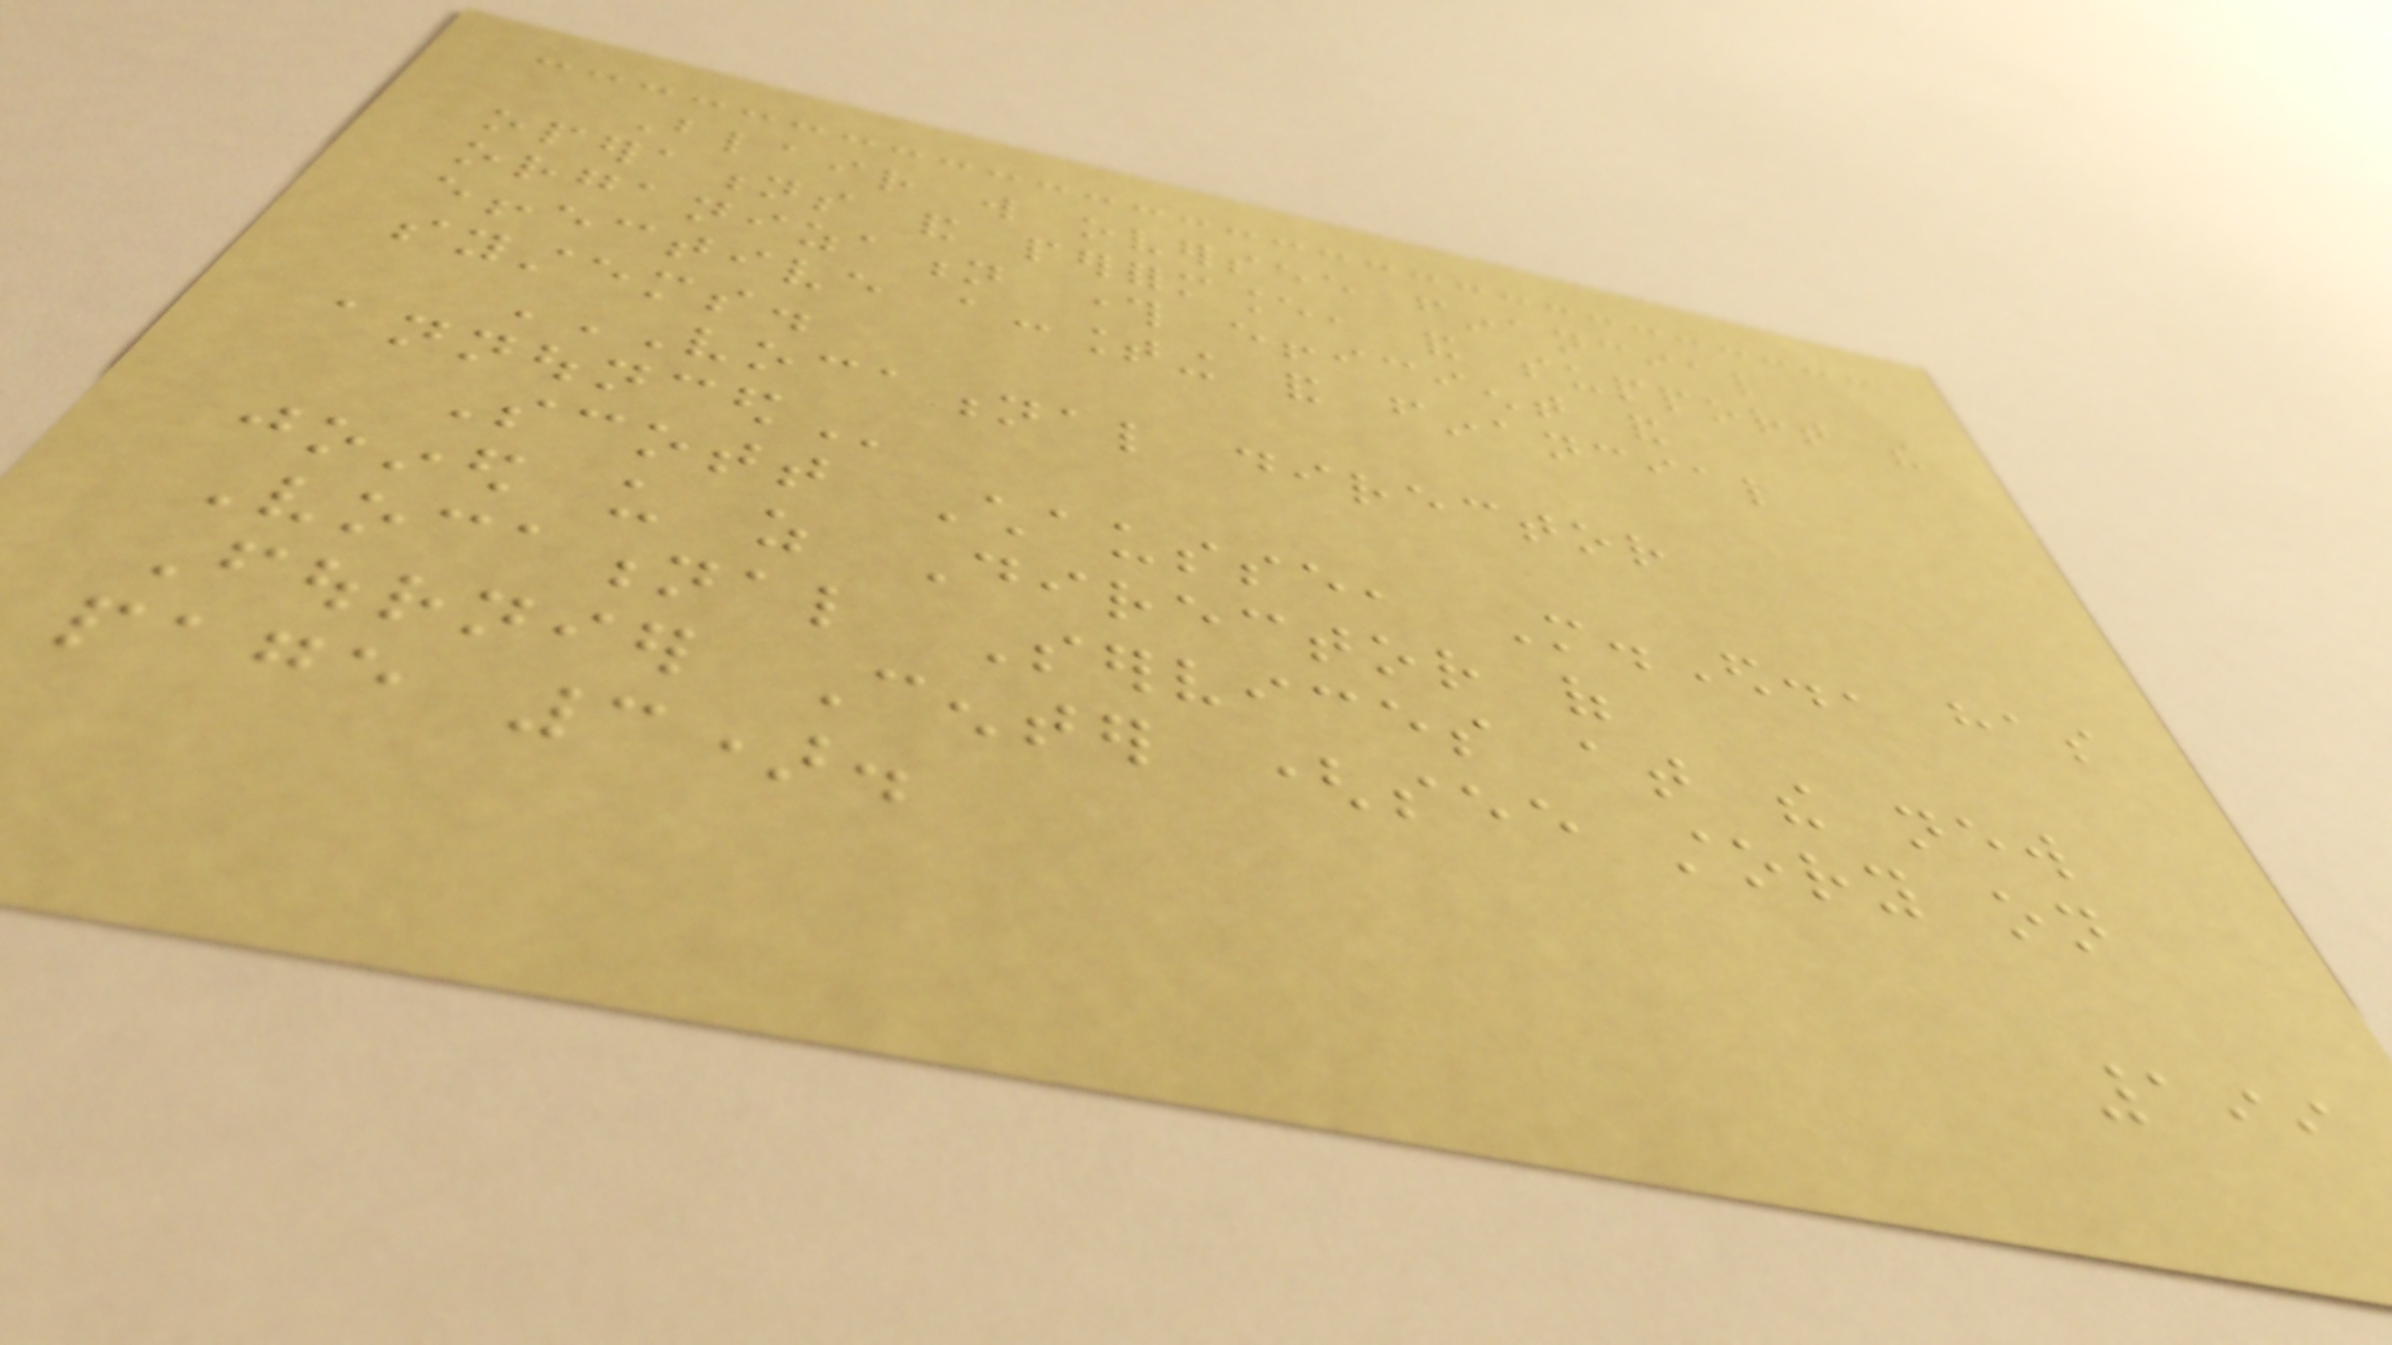Blair will oversee financial
operations and performance, and support the
organization through efficient and
effective accounting and financial
systems.
VOCATIONAL DIRECTOR
ANNOUNCED
Scott Chausse, M.Ed., has
joined us as Director of
Vocational Services at the new
Fournier Center (see story on
page 3).
199
